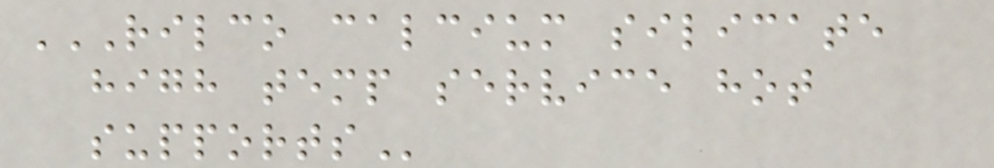RILCO CALCIUM SILICATE
HIGH TEMP SERVICE HOT
SUPPORTS
